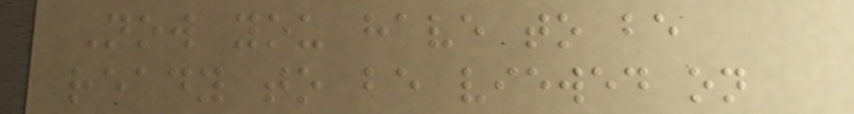Now you have to be
ready to be viewed on
